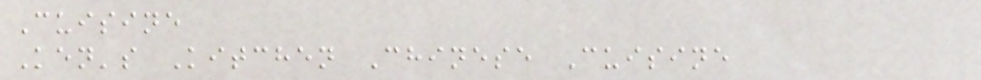Cuisine
Ken's Kitchen Chinese Cuisine
